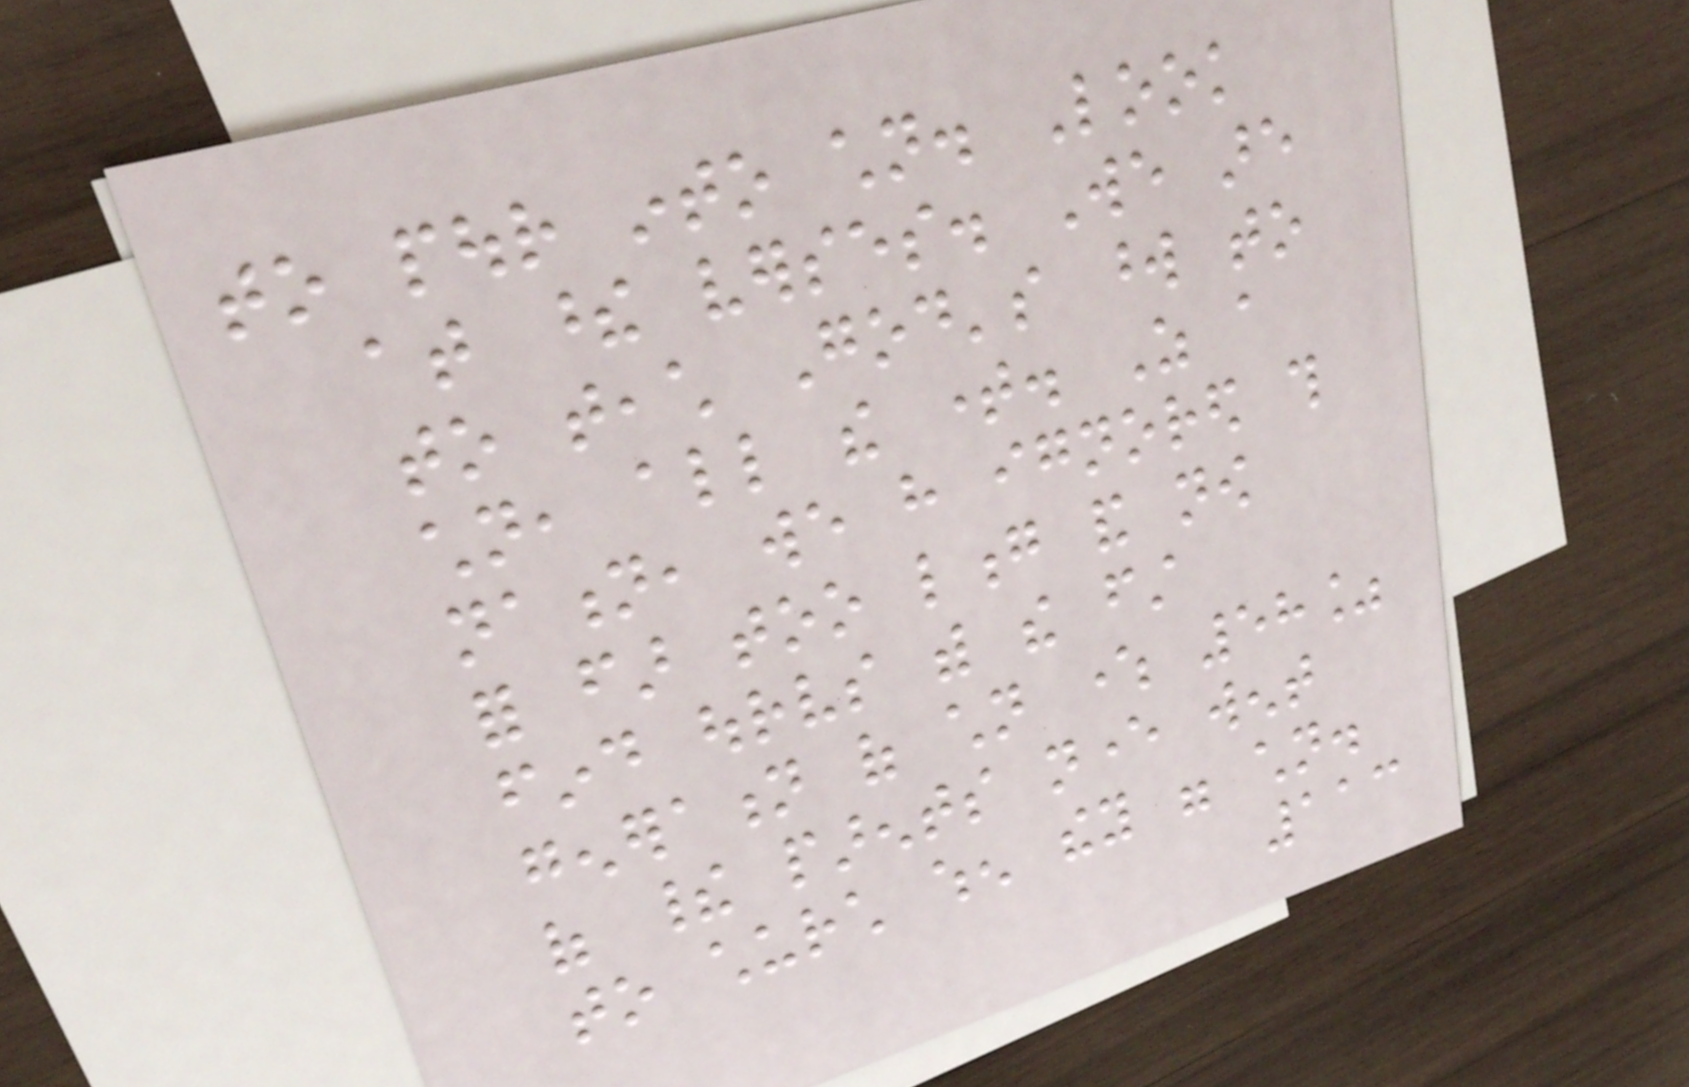to pour into children. Look
at these verses. We are
to teach God's word to
children, all the time. As a
nation, we have ignored this
for far too long and now
find ourselves with the first
generation of children where 58%
of their parents never went
to church when they were children.
113
